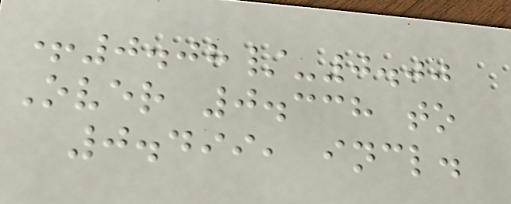+0.08/-0.00
Over 0.338 to
0.499, incl.
